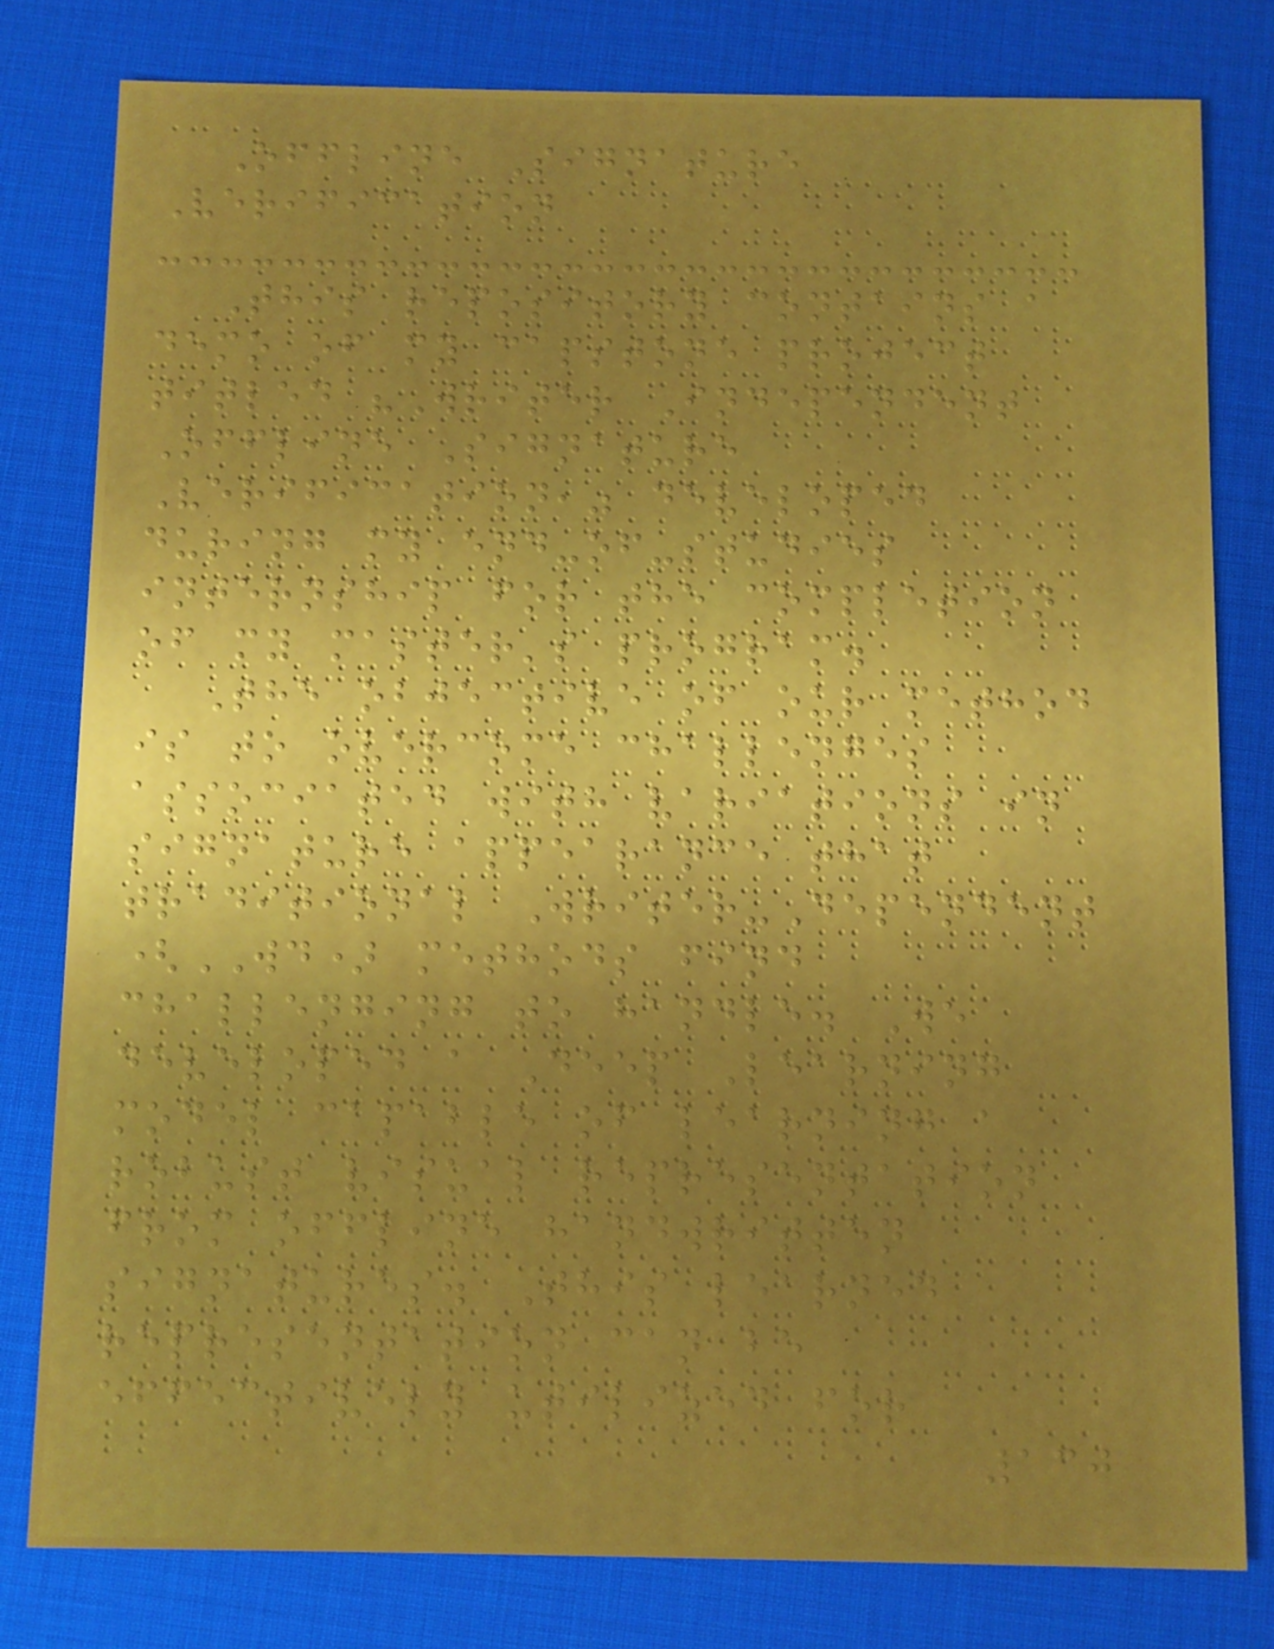Offline Signature
Verification
This repository contains a
demo of my capstone project
titled "Writer Independent
Offline Signature
Verification," developed
during my end-of-studies
internship for the completion
of my master's program.
The objective of our method
is to overcome challenges
associated with variations in
signature appearance that
traditional Writer-Dependent
(WD) methods find
challenging to handle. We
developed a Deep Learning
model capable of learning a
robust visual representation
from offline handwritten
signatures. This learned
representation can be
effectively utilized for
130
